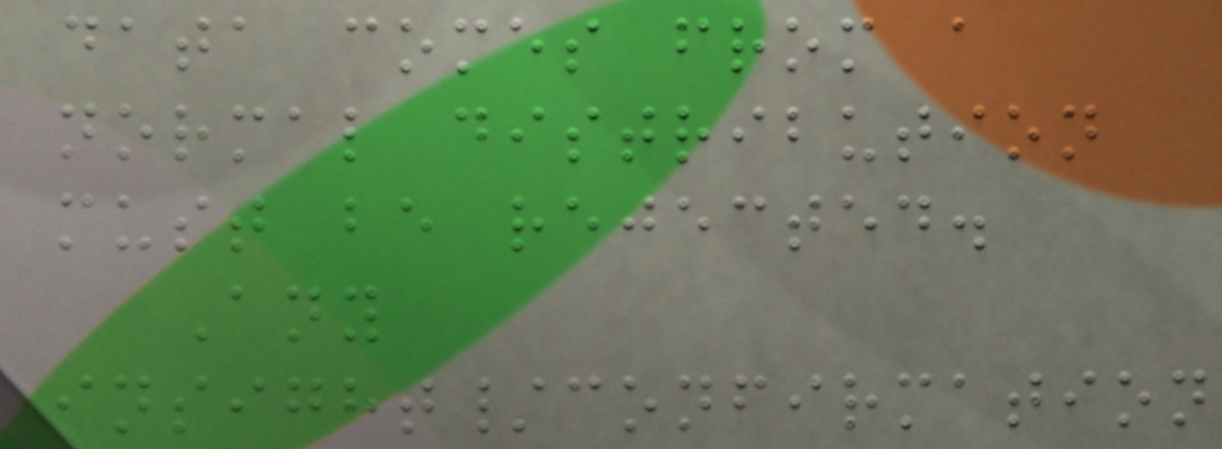data comes from a
normal distribution
must be rejected.
Any
insight/confirmation
